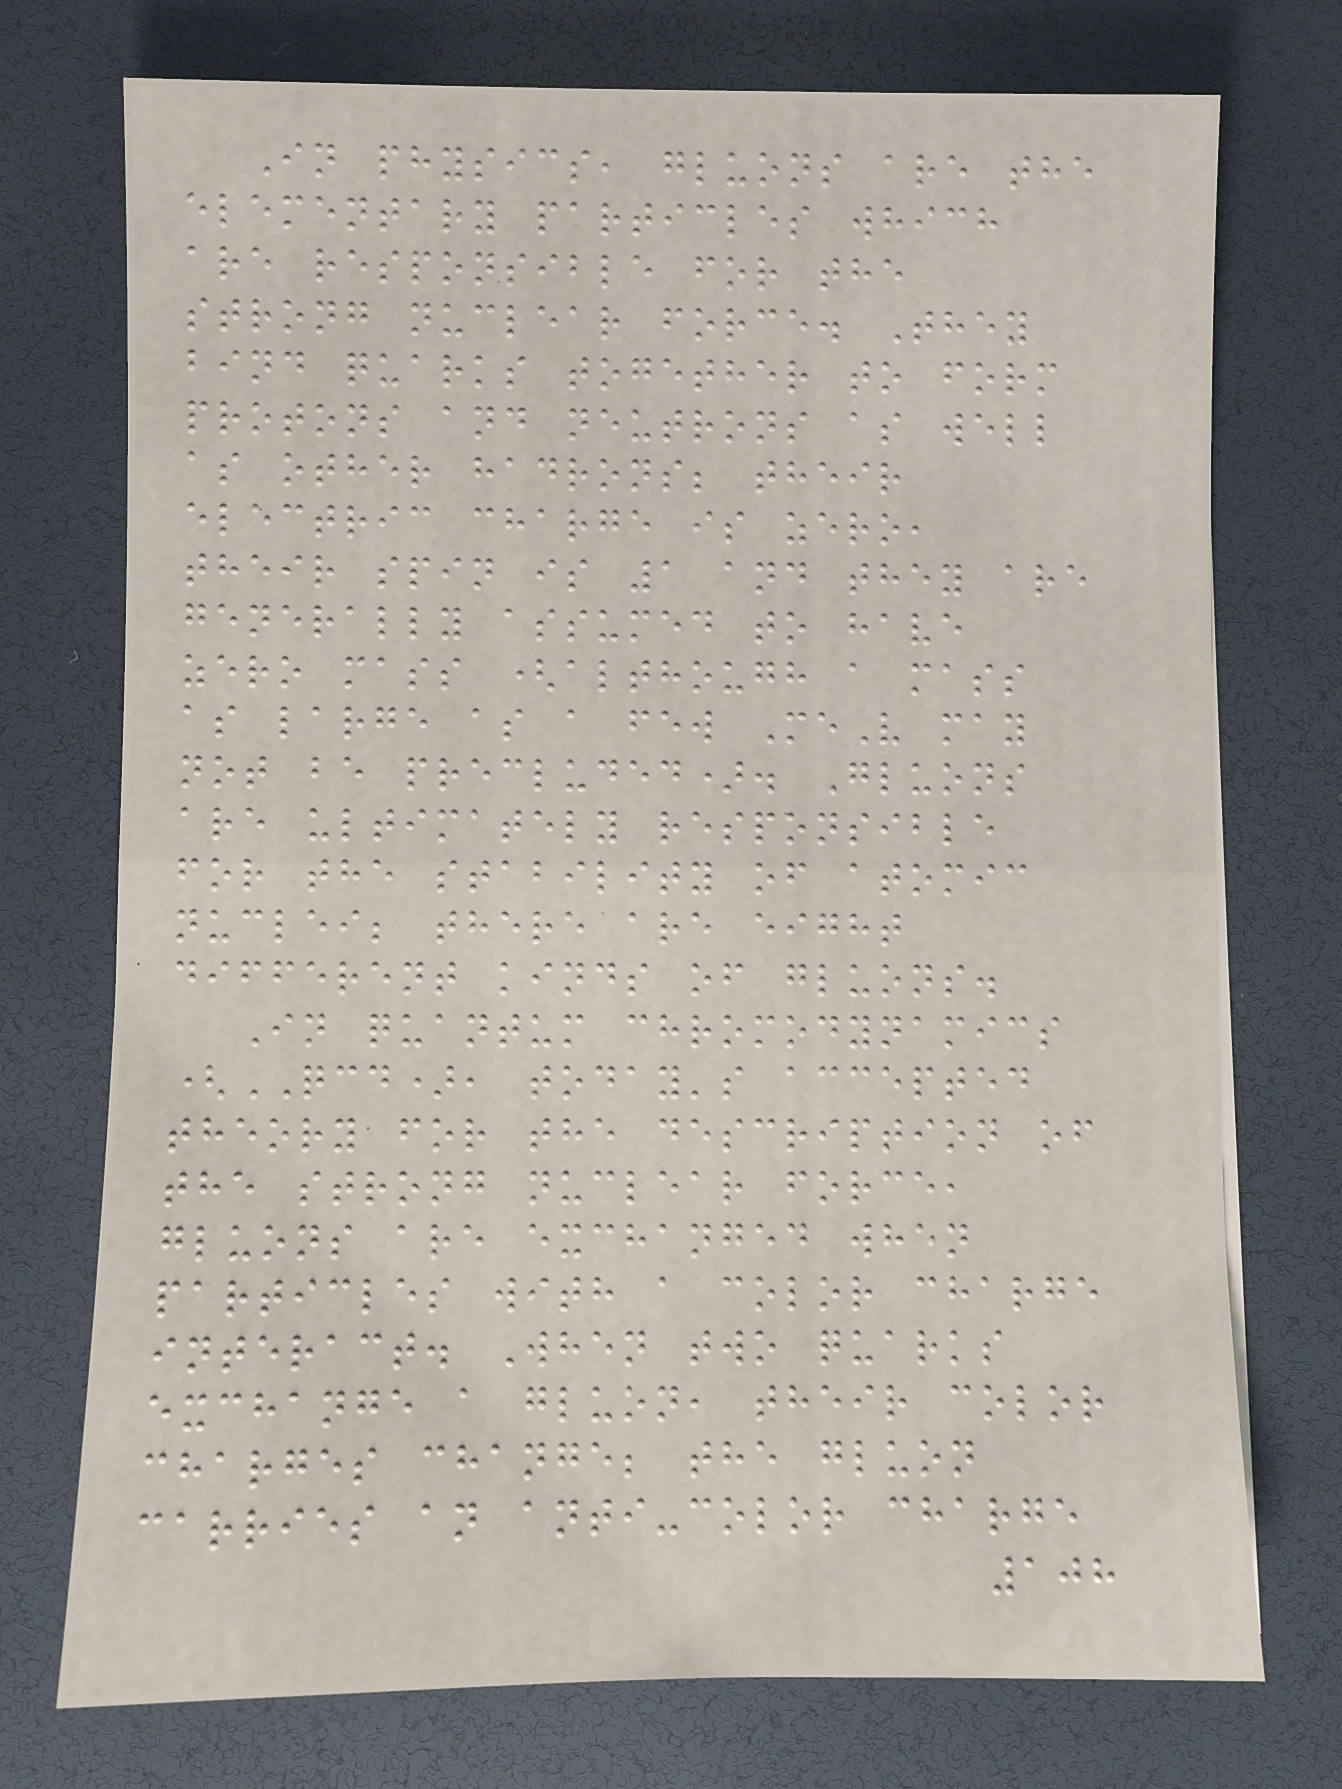In physics, gluons are the
elementary particles which
are responsible for the
strong nuclear force. They
bind quarks together to form
protons and neutrons as well
as other hadrons; their
electric charge is zero,
their spin is 1 and they are
generally assumed to have
zero mass (although a mass
as large as a few MeV may
not be precluded). Gluons
are ultimately responsible
for the stability of atomic
nuclei; there are eight
different kinds of gluons.
In quantum chromodynamics
(QCD), today's accepted
theory for the description of
the strong nuclear force,
gluons are exchanged when
particles with a color charge
interact. When two quarks
exchange a gluon, their color
charges change; the gluon
carries an anti-color charge
108
